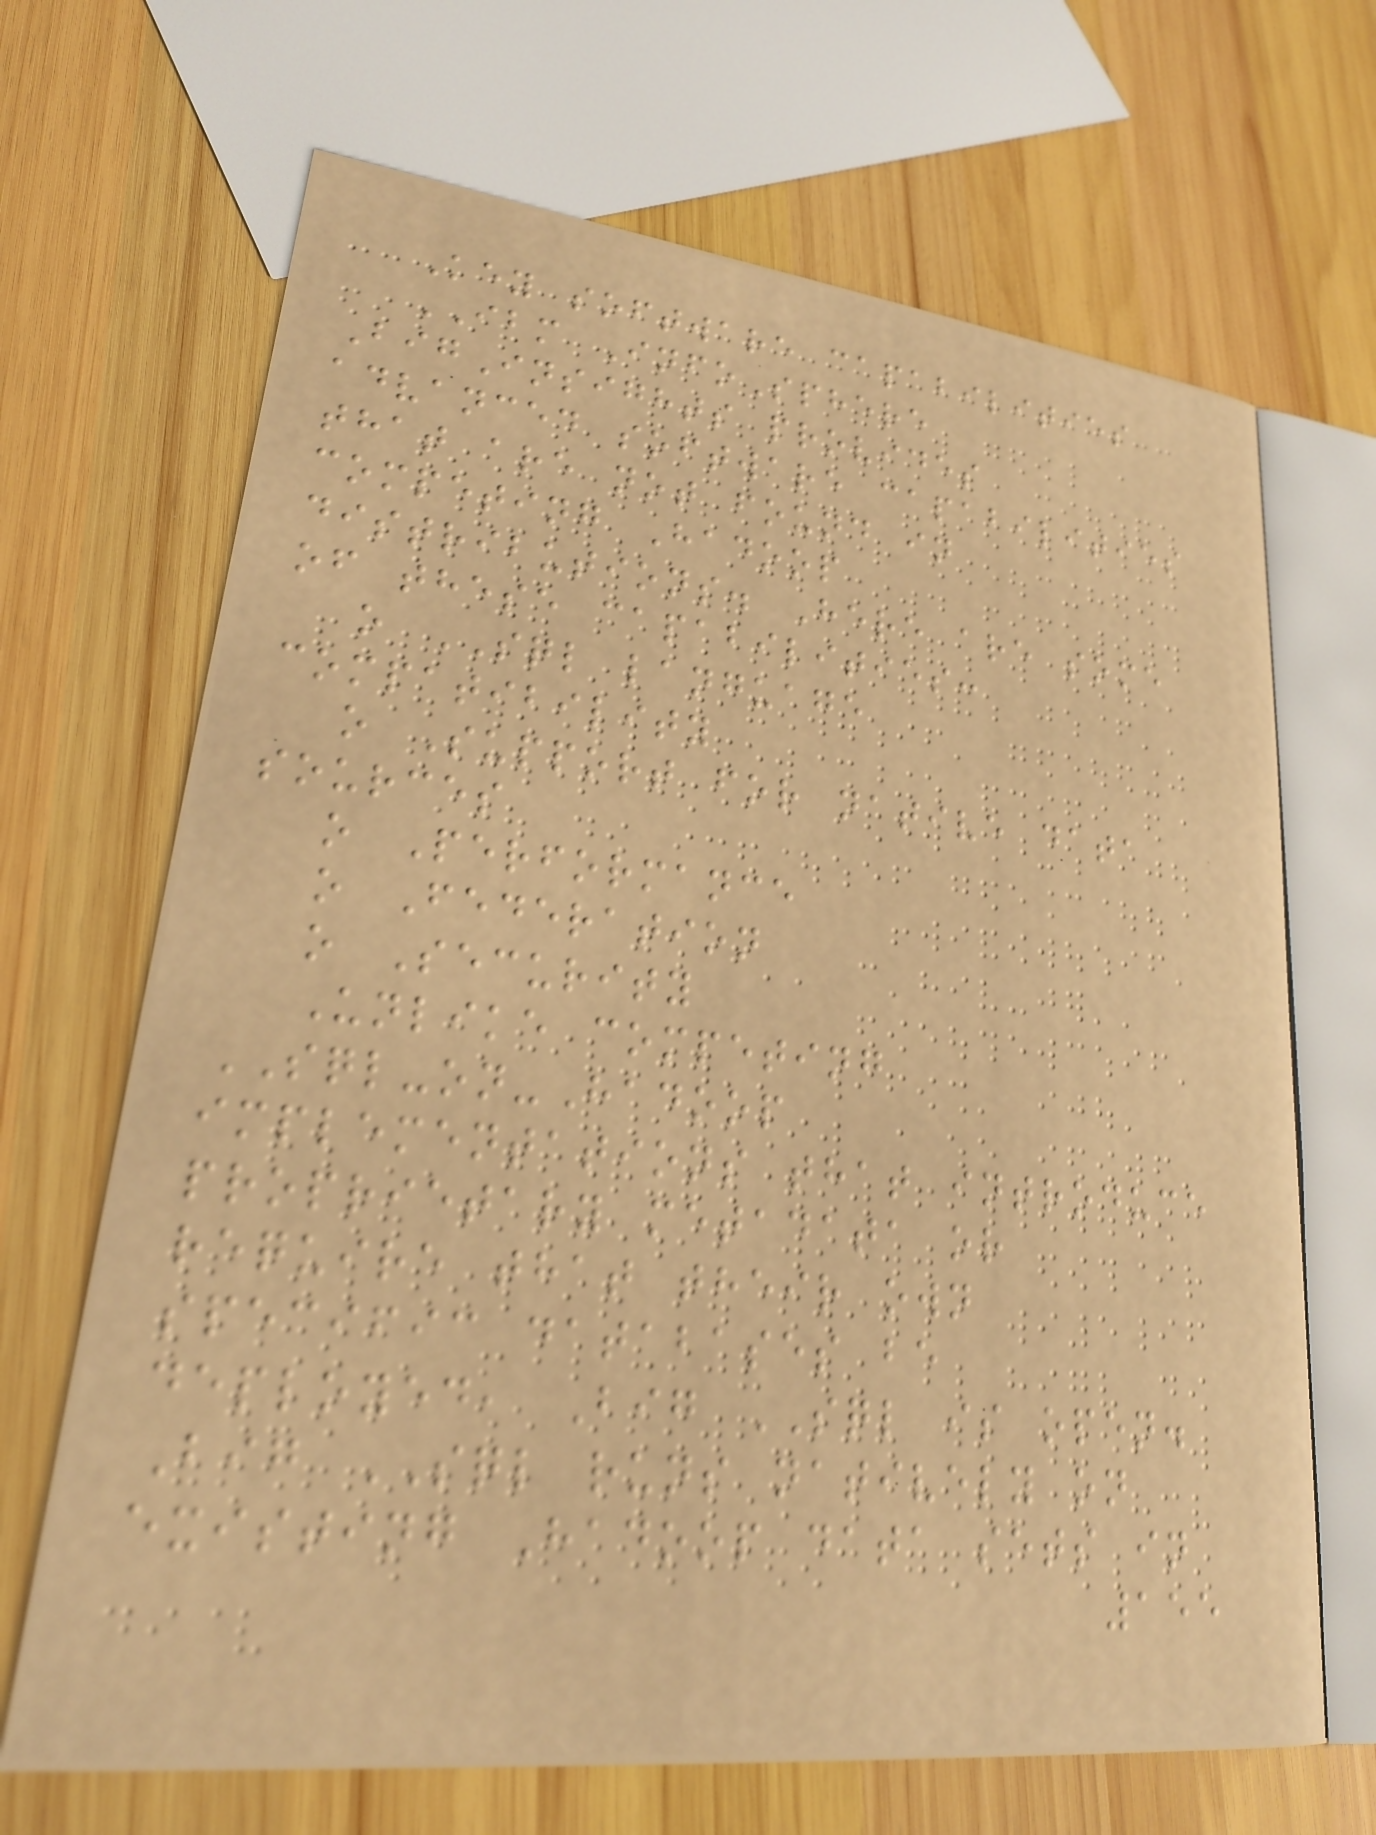Key software capabilities
IBM InfoSphere
BigInsights provides
advanced software capabilities
that are not found in
competing Hadoop
distributions. Here are some
of these capabilities:
o SQL language
compatibility
o Support for native data
sources
o Performance
o Federation
o Security
Unlike competing
SQL-on-Hadoop
implementations that introduce
proprietary metadata or
require that their own
specific databases be
deployed, Big SQL is open.
Big SQL runs natively on
existing Hadoop data sets in
155
